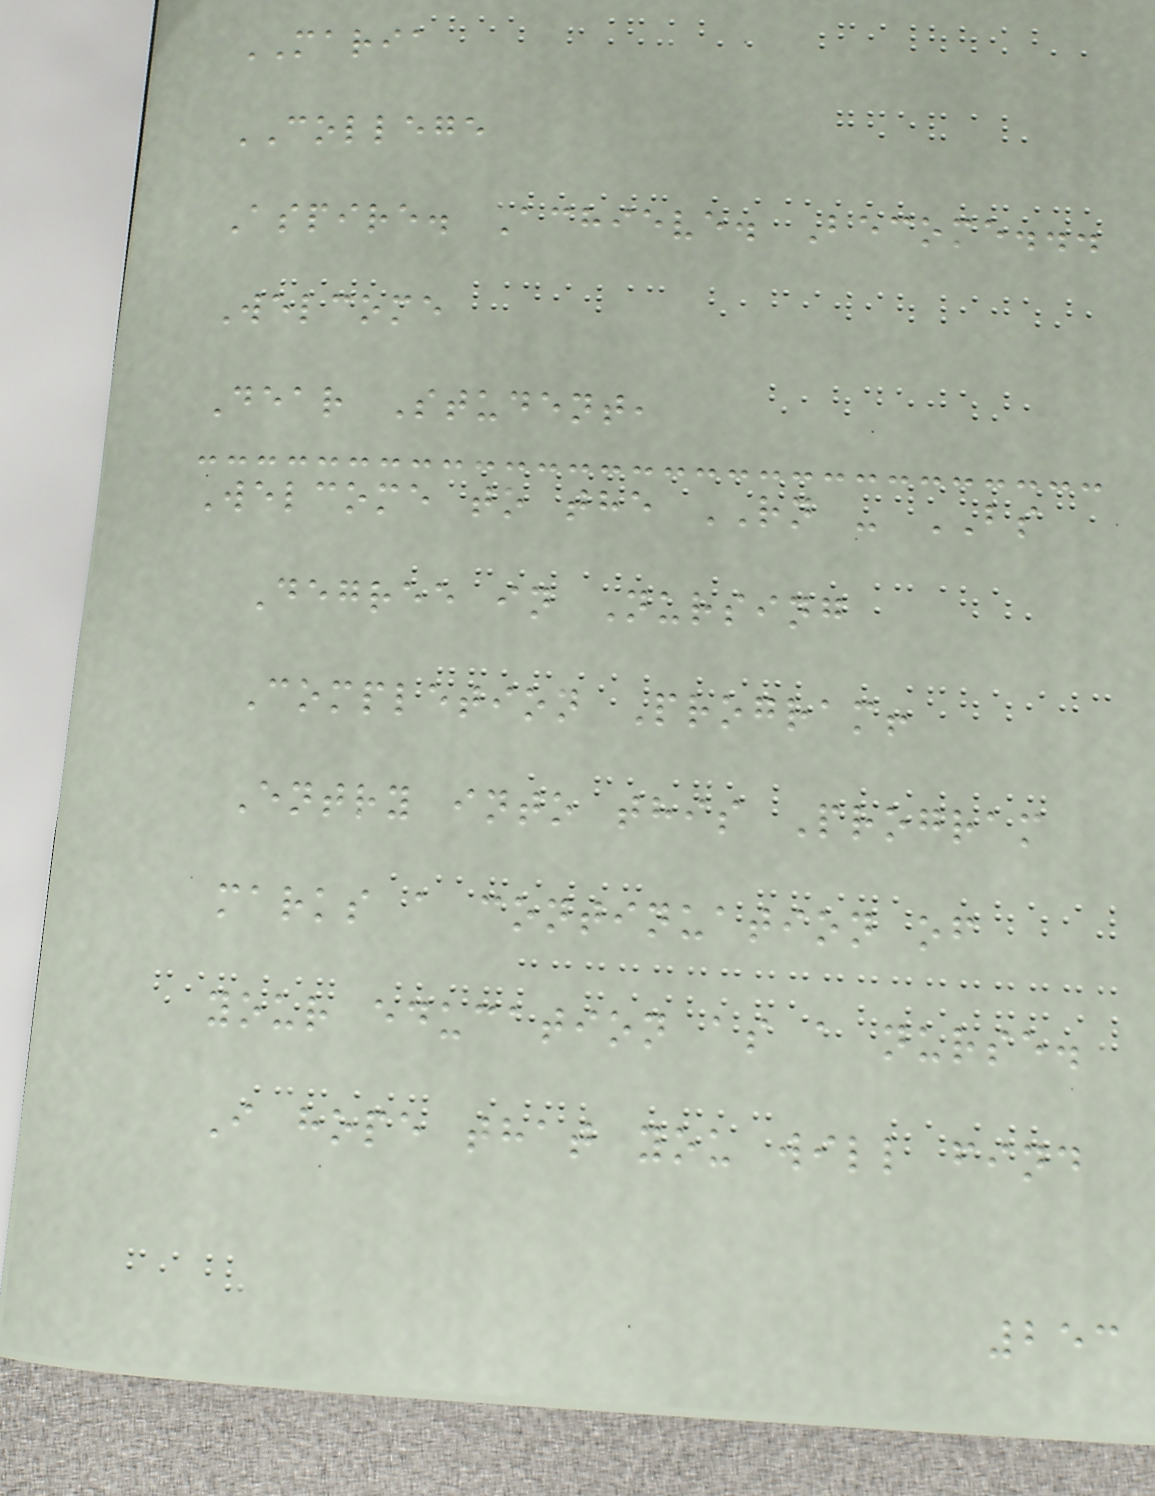MARIA
COLLEGE
Aspire. Achieve. Become...
Welcome
Dear Student,
Welcome to the RN - BS
Degree in Nursing
Completion Program!
Entry into this Program
marks a continuation of
your education as a nurse.
I hope that you will find
253
